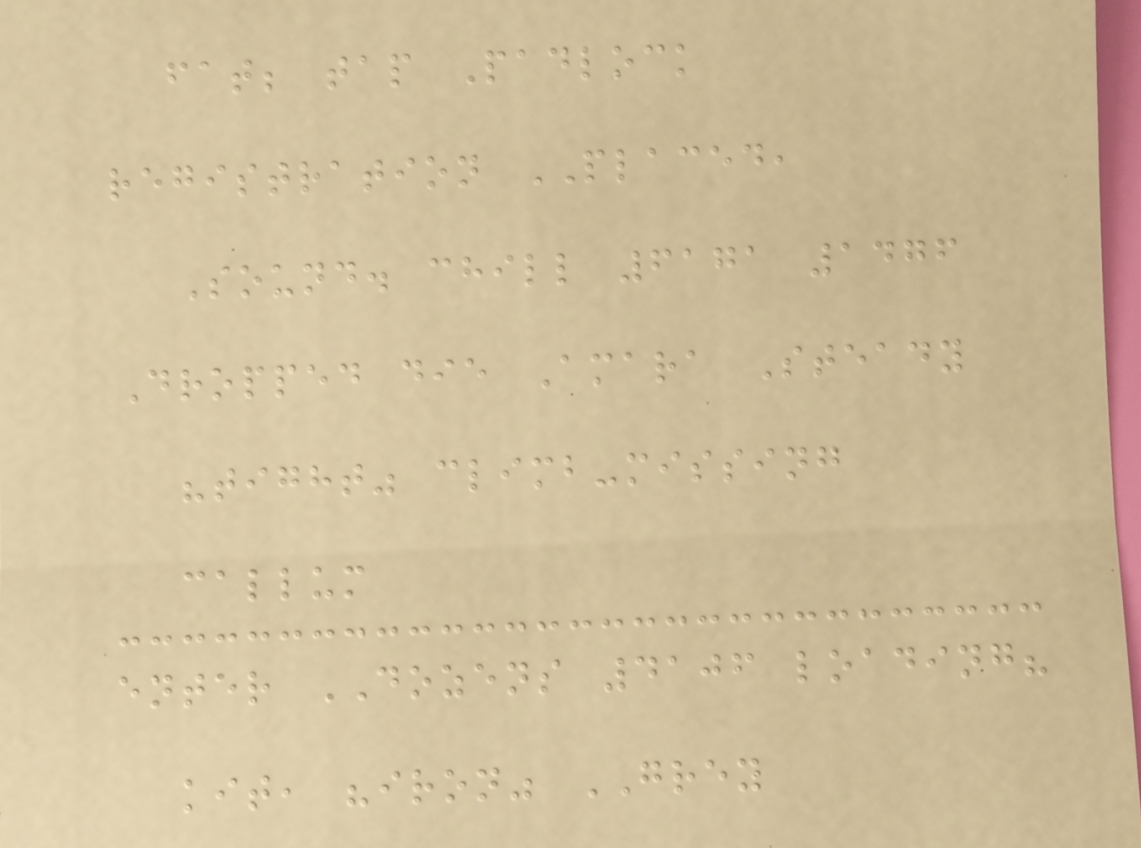fat; tap Padlock
registration PLACED,
Sound. chill 6171 1476
Dropped die Amara Steady
"tight" climb-missing
callum
enter DOZENS 4106 loading?
kit, "iron" GREY
